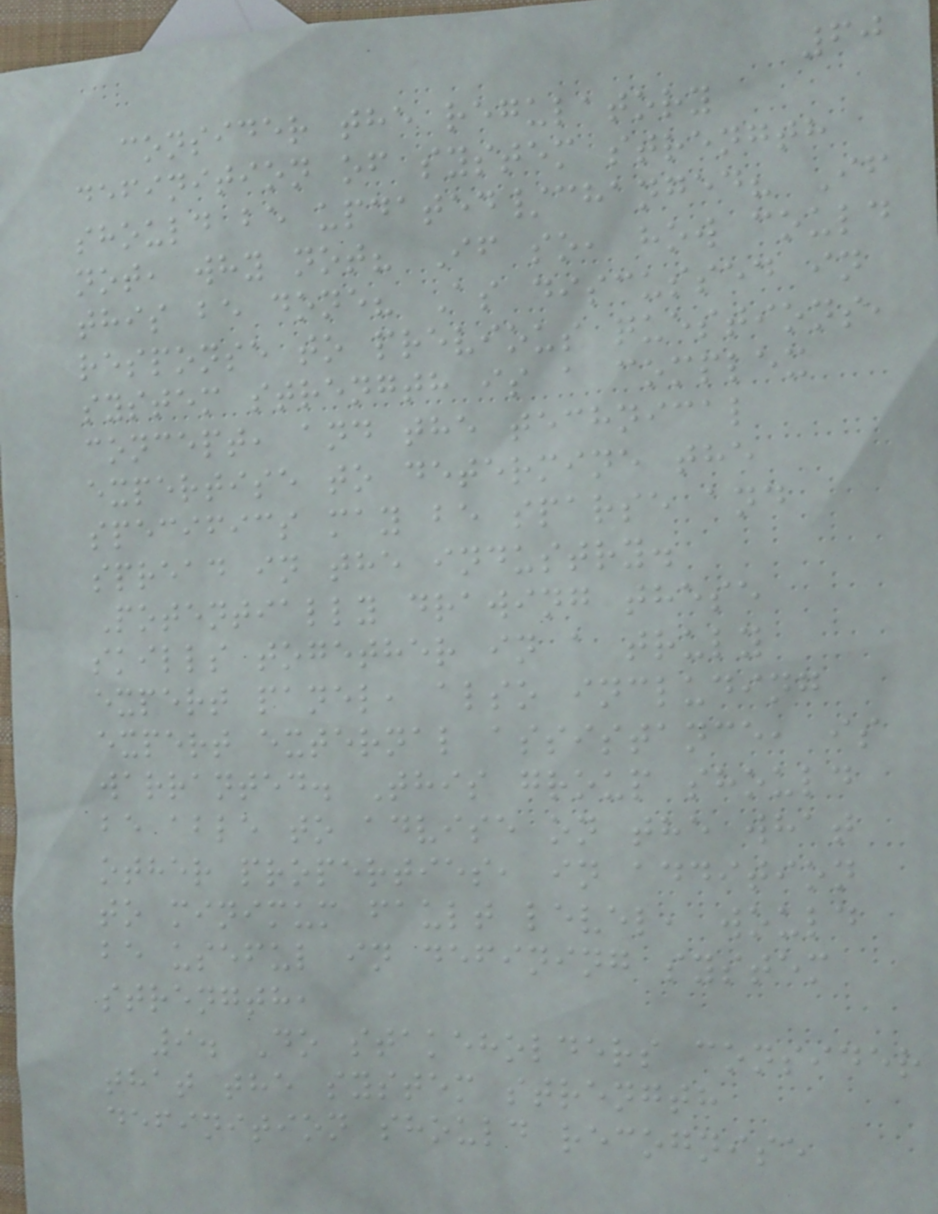60
consider the regulatory
definition of system strength
should be updated/changed? If
not, why not? If so, how could
this be done? As discussed in
response to previous questions,
system strength is a complex
concept, and the technical
expertise to determine the
specifics may be sparse and
spread in the industry.
Potentially drawing these
skills together in a truly
expert panel, also including
expert external assistance, is
warranted. This group should
be able to advise on the what
other properties, in addition
to minimum fault level, would
be useful in defining system
strength,
9. Do stakeholders consider
that the system strength
definition should recognise
